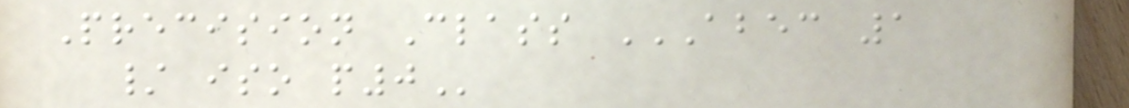Precision Class ABEC 1
/ ISO P0
